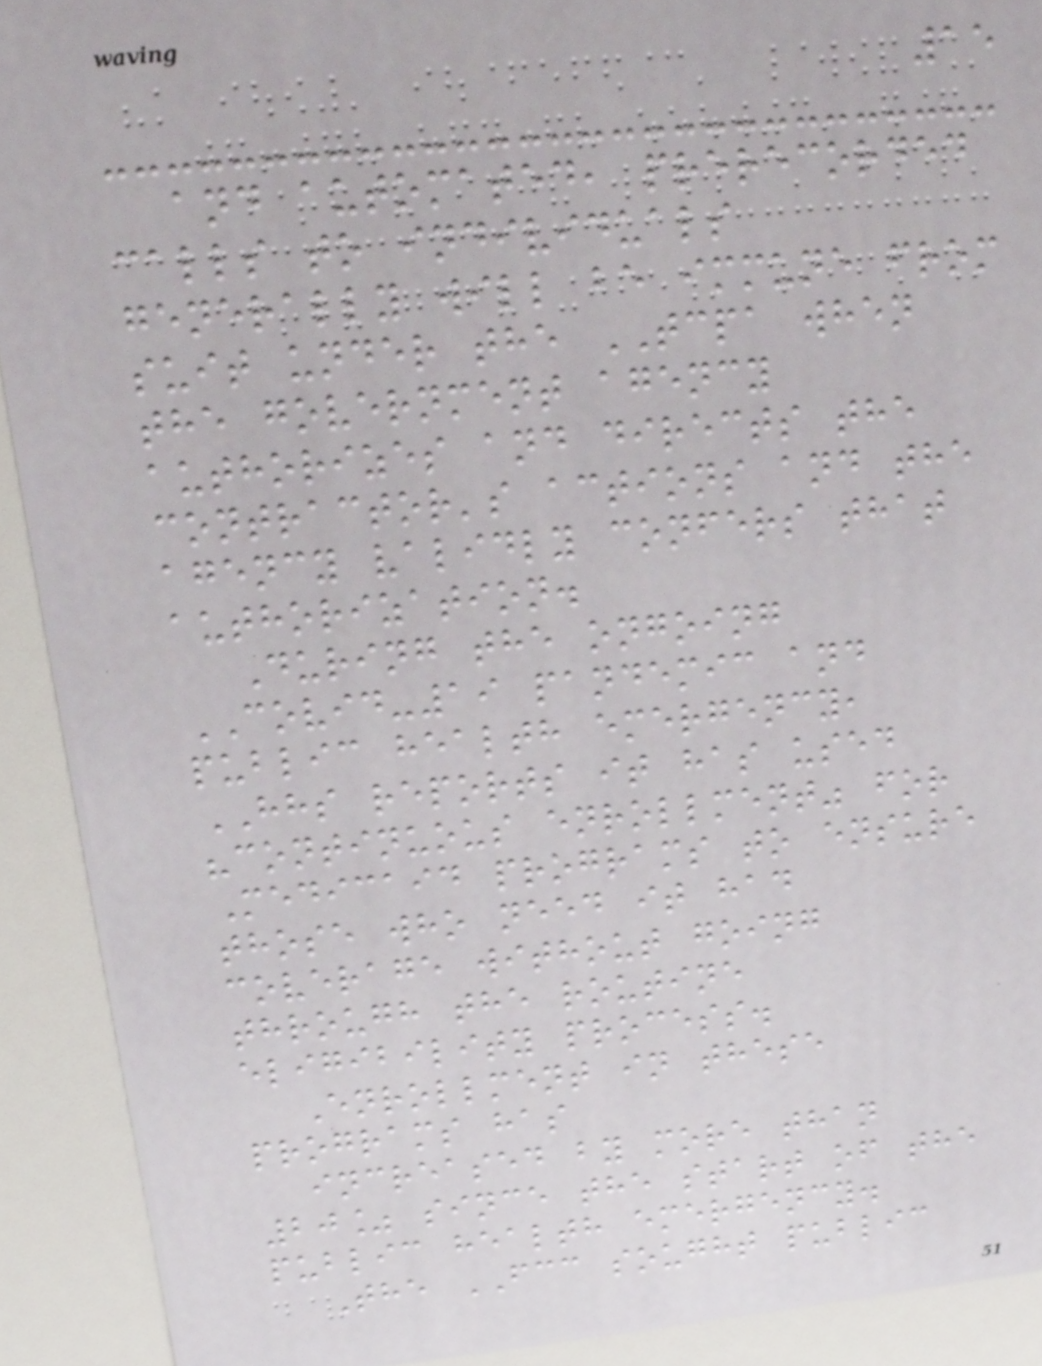15
and automated, prerecorded
calls to individuals
generally will be immune from
suit under the TCPA when
the government agency
authorizes and directs the
contractor's actions and the
agency validly confers that
authorization.
During the ongoing
COVID-19 pandemic and
public health emergency,
HHS reports it has used
"continuous enrollment" for
Medicaid programs to ensure
those who need it had
coverage without going
through the routine
eligibility process.
Enrollment in these
programs has
increased by more than
20% since the start of the
public health emergency.
The FCC sought public
